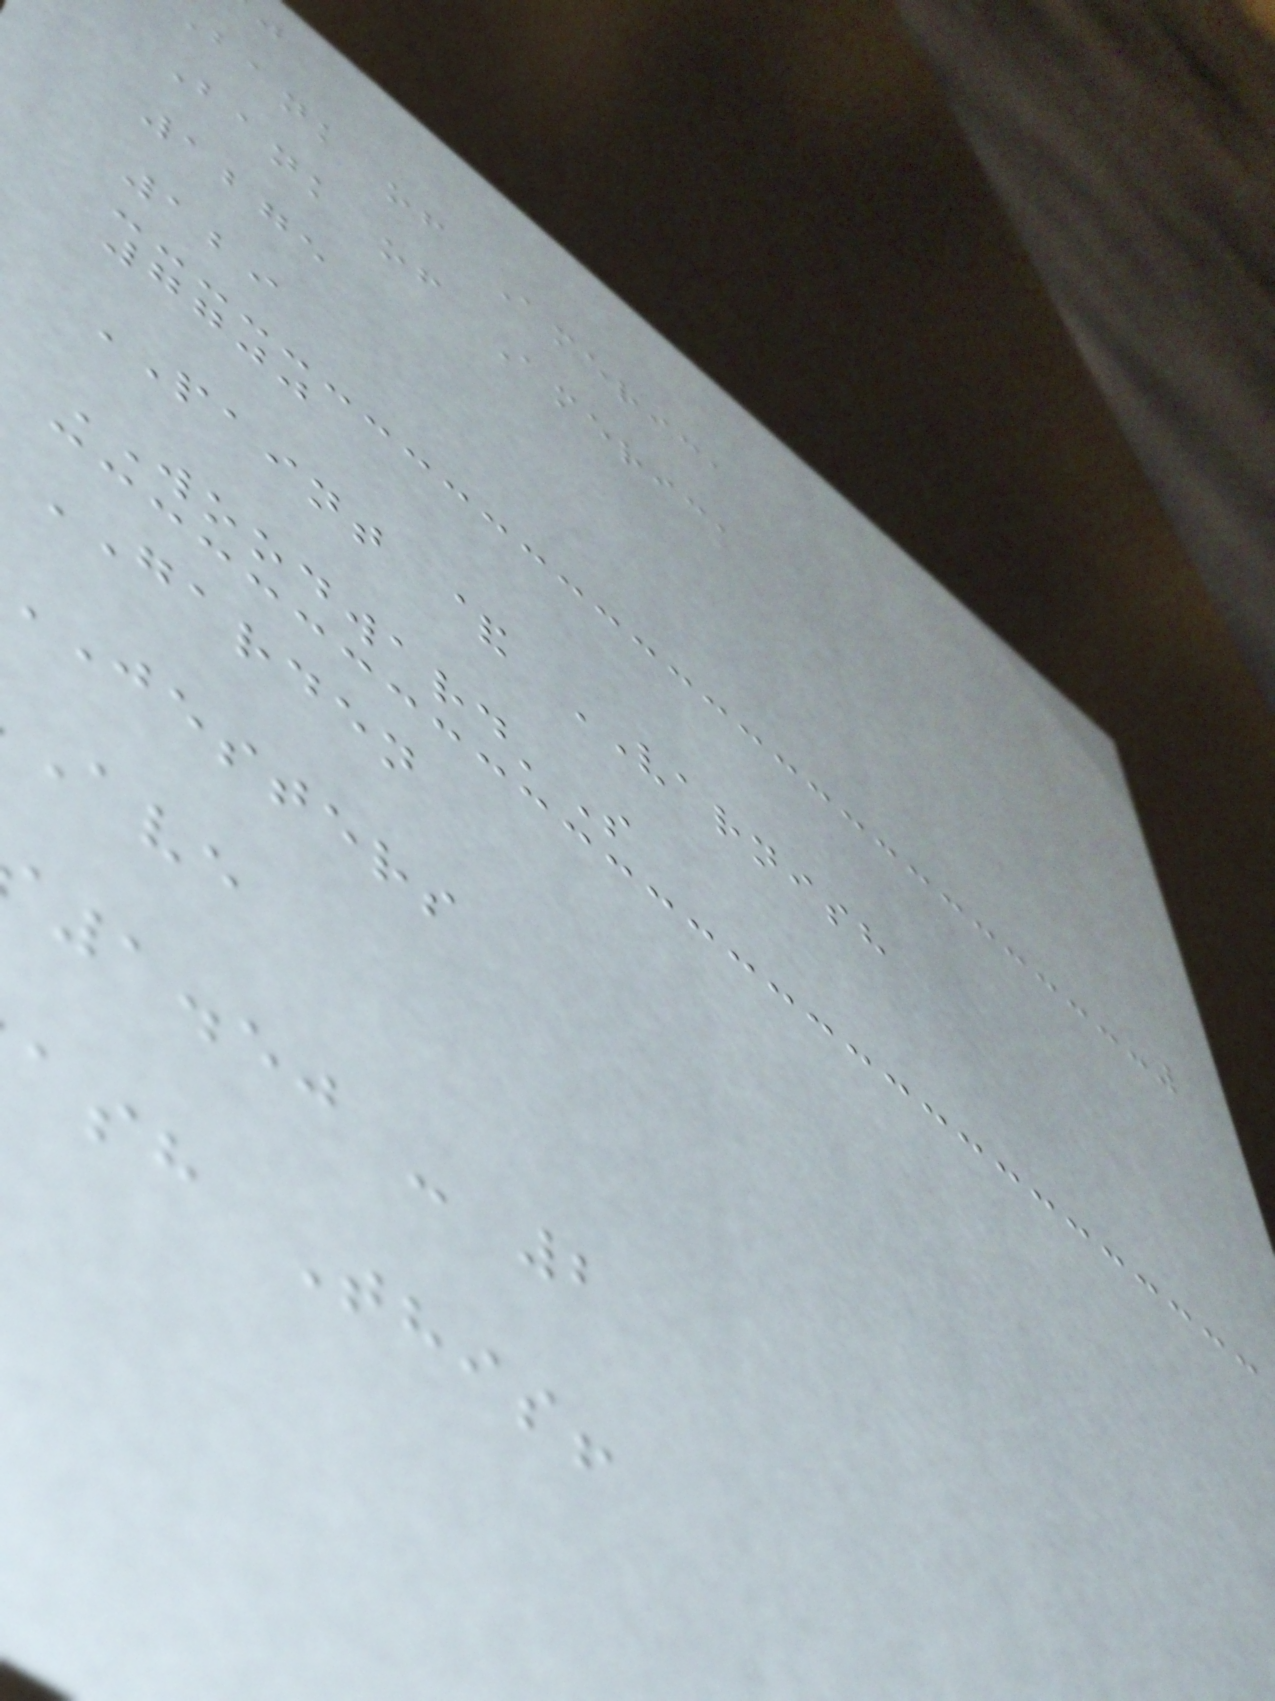bank of America
Bank of America
1275
129
7700
PAINT & VARNISH
WOODWARD'S
GARDEN
jesters
1.50 - 2
ash This!
